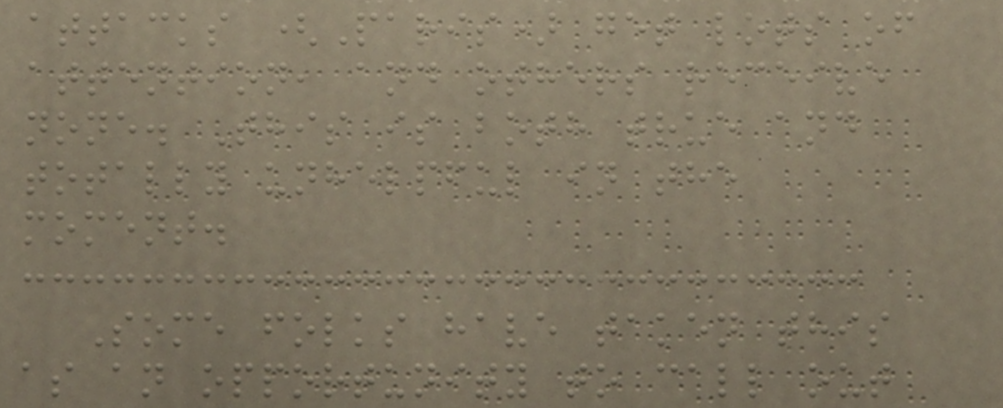attacks (Paris) get lots of
attention, and others receive
none. This is both true and
totally unhelpful in the
moment.
Some folks have taken this
as an opportunity to call out
